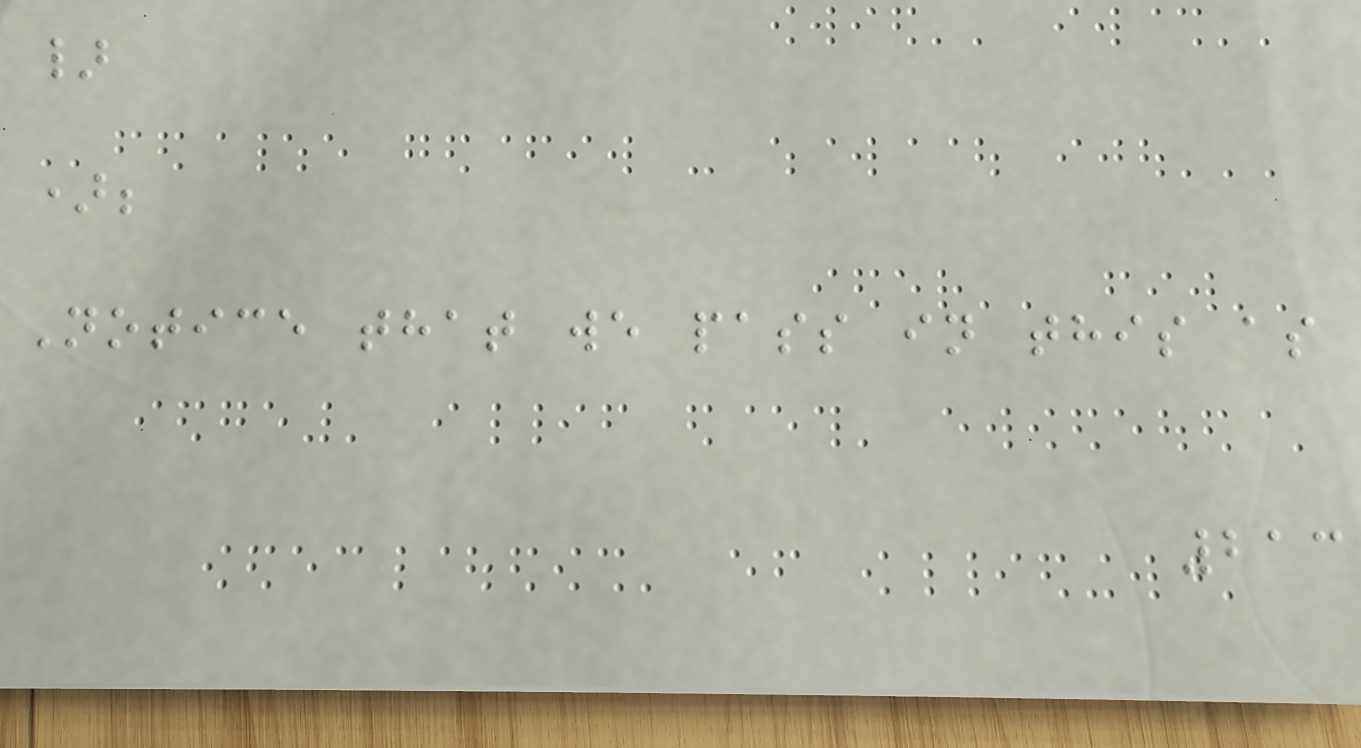}
);
Notice that we pass in this as
213
